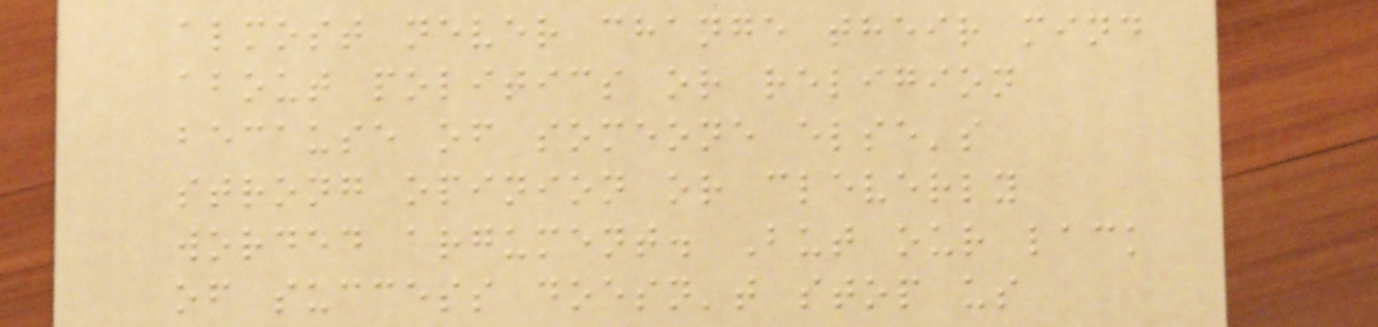almost never change their mind
about politics or religion
because of someone else's
strong opinion or cleverly
worded argument. But our lack
of success doesn't stop us
